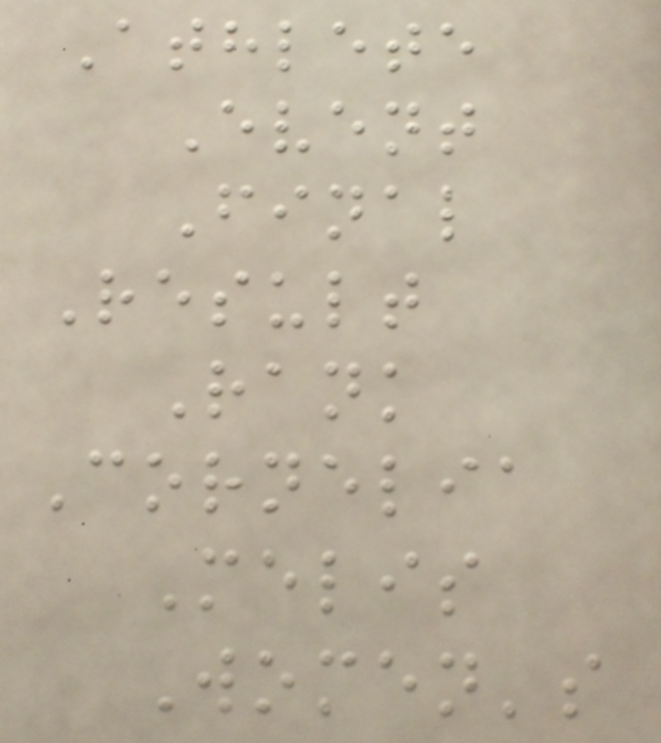Athlete
Event
Final
Result
Rank
Cornelia
Melis
Women's
